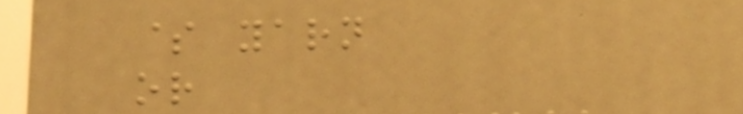$ yarn
or
